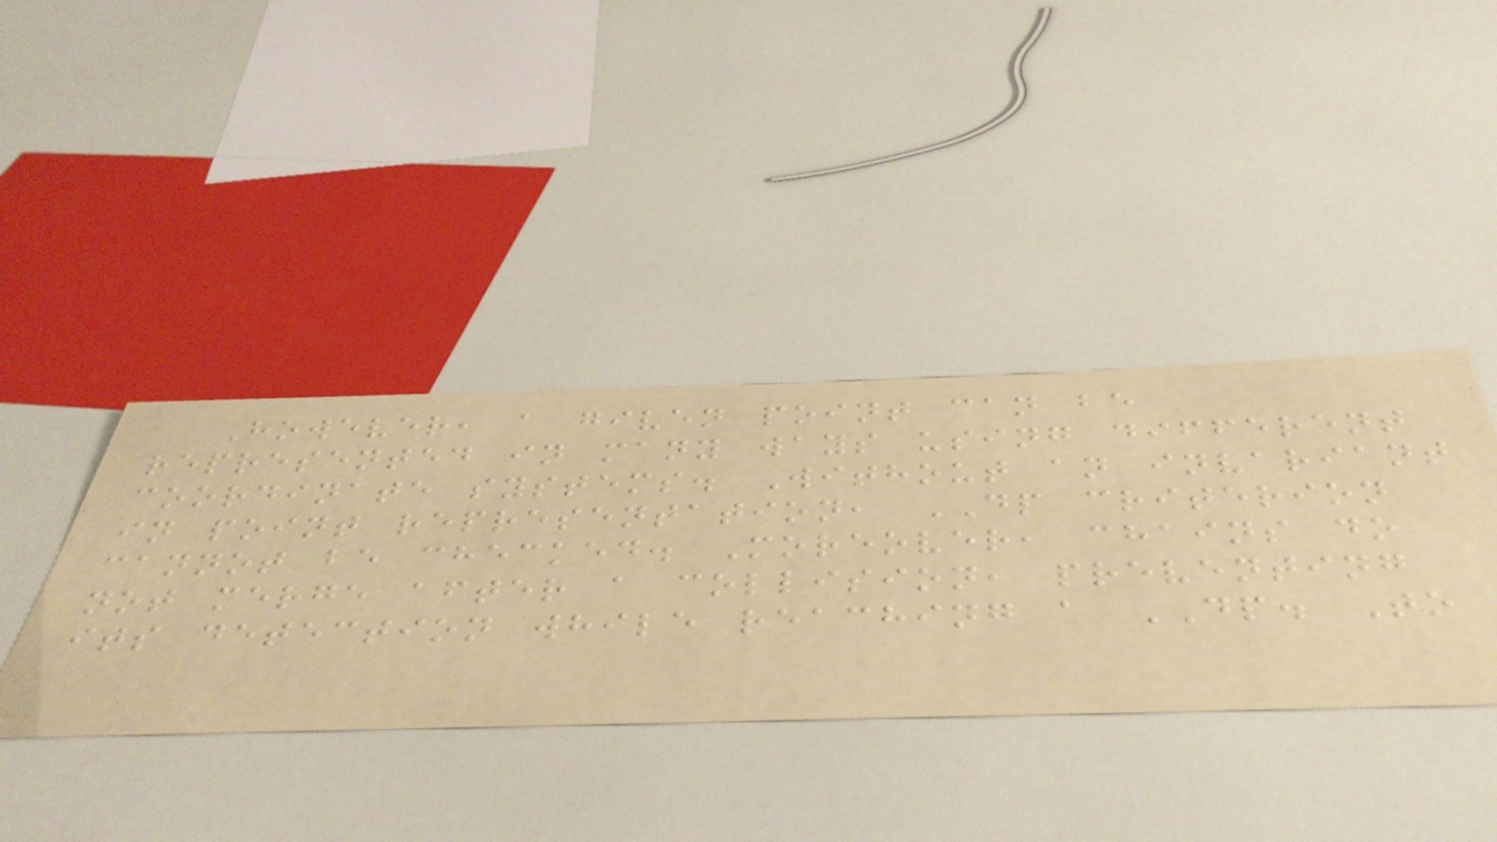However, a given point can be
represented in many ways using different
coordinate systems. Without an invariant
in point representation, DP criterion
cannot be checked. Moreover, chains do
not merge after a collision, preventing
its detection while reaching a DP. To
